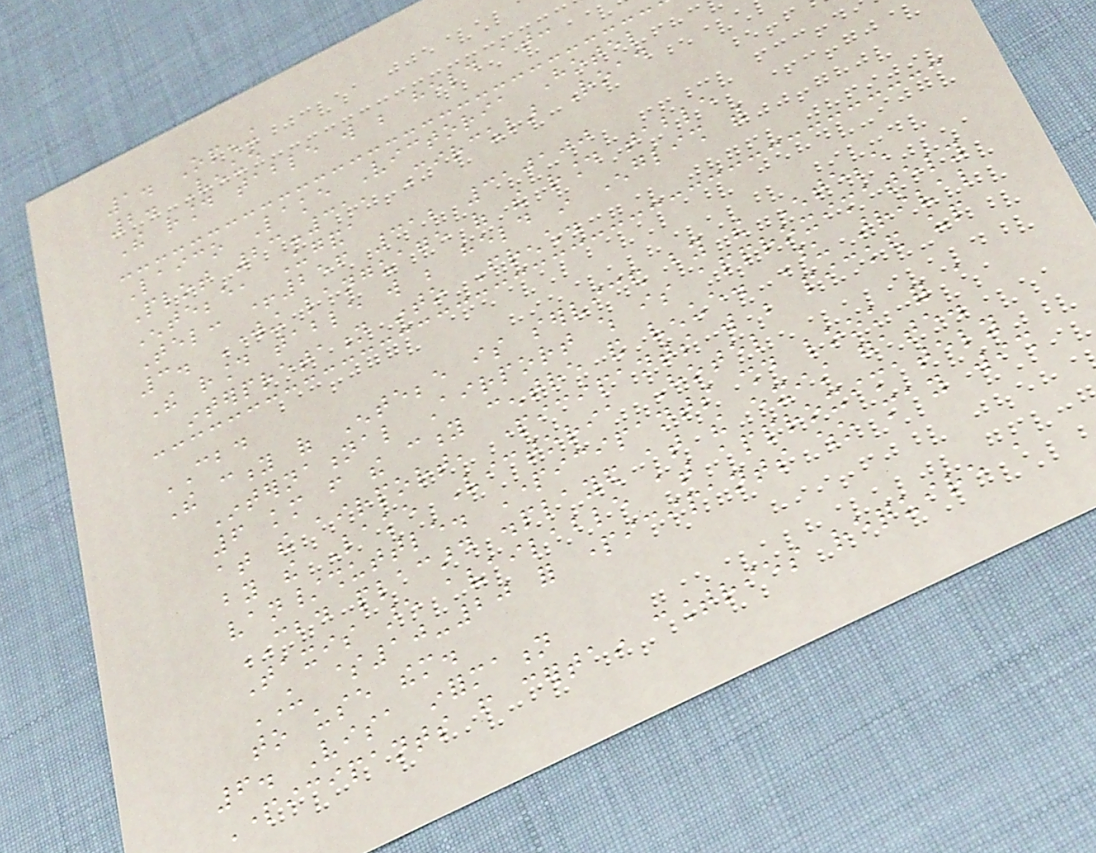1. Opening
2. Venue
The round table will be held at:
Laico Lake Victoria Hotel
Plot 23-31, Circular Road
Entebbe, Uganda
Tel: +256 312 310100
3. Working language of the round table
The round table will be held in English with
interpretation into French.
CBD
The city of Entebbe is serviced by the Entebbe
International Airport which is approximately
6 km from the city centre and venue. Upon arrival
at the airport, participants will be picked up
by the Lake Victoria Hotel
van/shuttle. Participants should look for a
CBD placard displayed at the exist gate.
Taxis are available at approximately
US $10-20 for participants who may wish
to use them.
6. Visa information
Participants from certain countries require a
